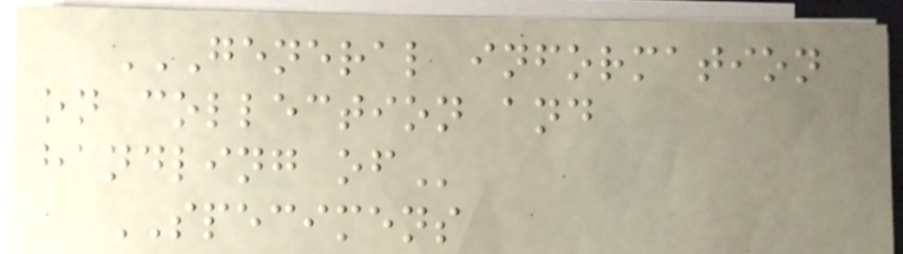GENERAL INFORMATION
ON COLLECTION AND
HANDLING OF
SPECIMENS
